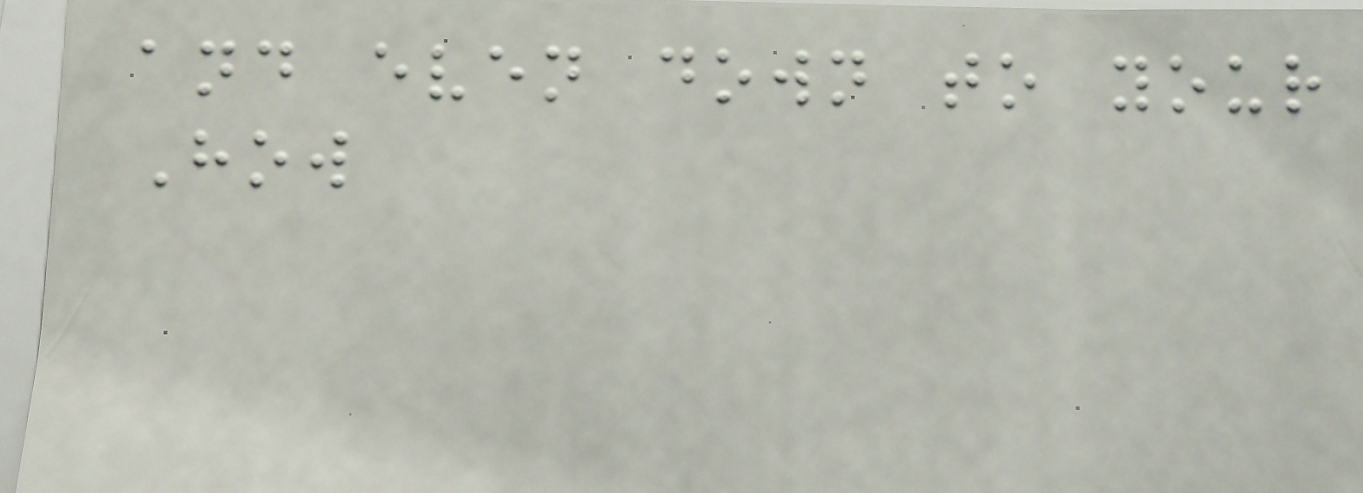and even down to your
How
